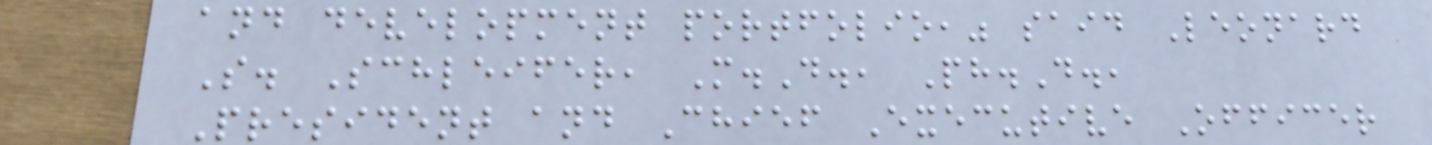and development portfolio," said Leonard
S. Schleifer, M.D., Ph.D.,
President and Chief Executive Officer
